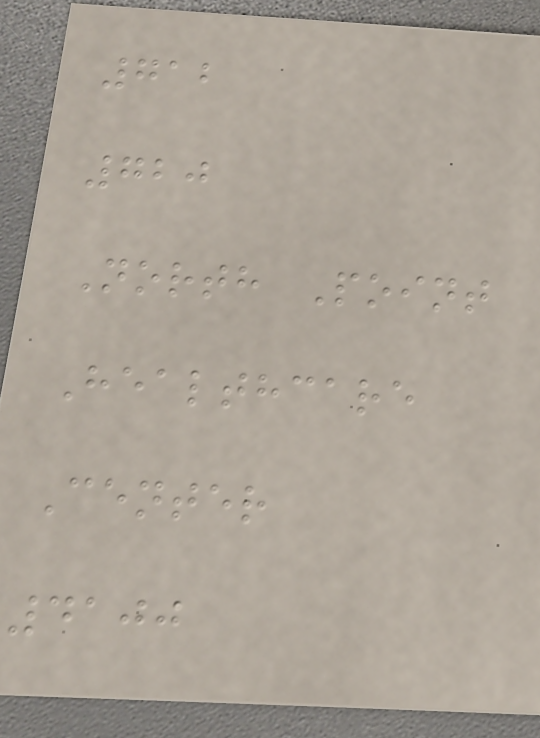712
720
North Point
Healthcare
Center
4100
